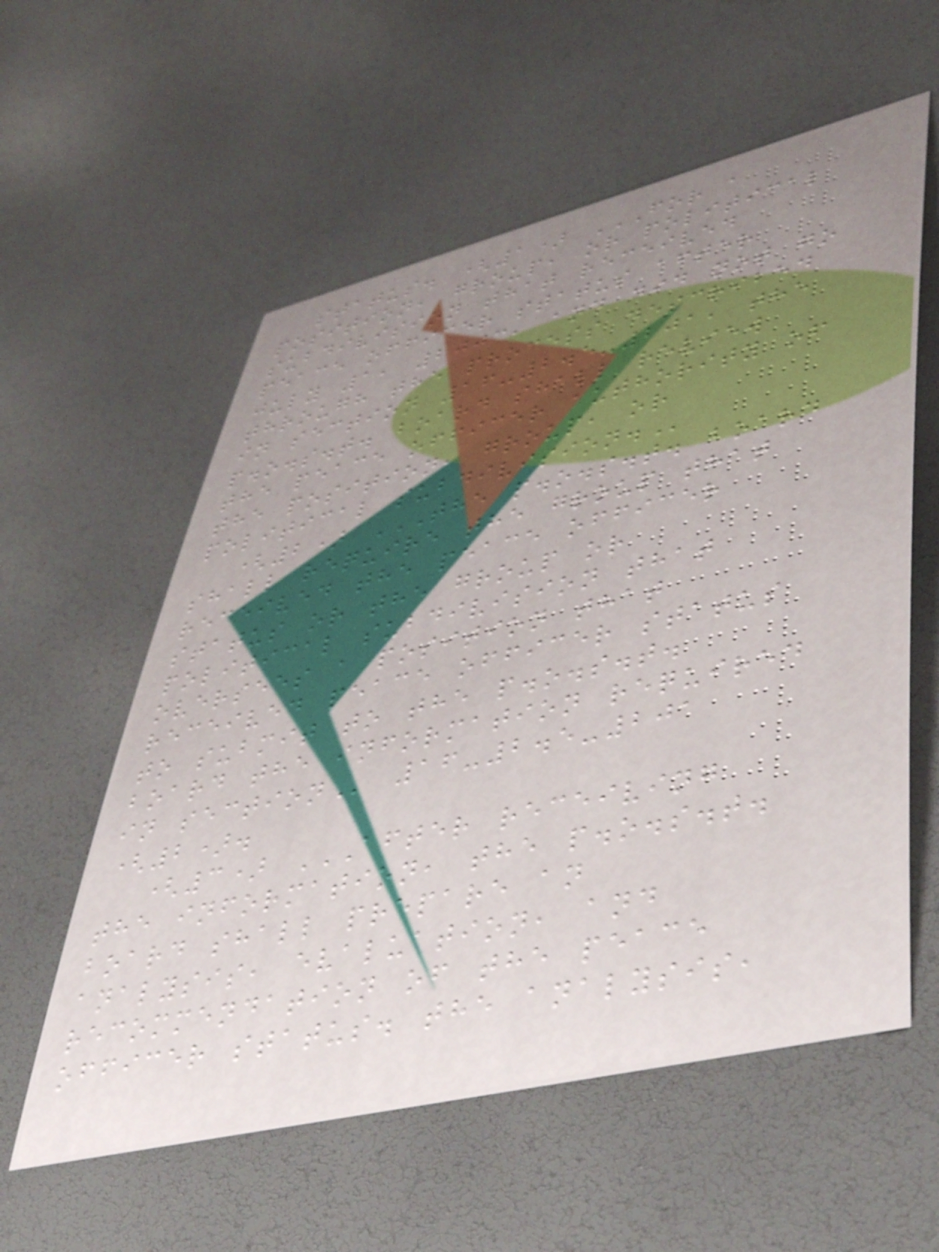status. (1) FOR A
POSITION, GROUP, OR POLITICAL
SUBDIVISION THAT RECEIVED
PEACE OFFICER STATUS AFTER
JULY 1, 2003, AND DID NOT GO
THROUGH THE PROCESS DESCRIBED
IN SECTION 16-2.5-201, THE
P.O.S.T. BOARD SHALL REVIEW
THE PEACE OFFICER AUTHORITY OF
THE POSITION, GROUP, OR
POLITICAL SUBDIVISION.
(2) THE P.O.S.T. BOARD
SHALL REQUIRE THE GROUP THAT
RECEIVED THE PEACE OFFICER
STATUS OR THE GROUP OR
POLITICAL SUBDIVISION THAT
OVERSEES A POSITION THAT
RECEIVED PEACE OFFICER STATUS
TO SUBMIT TO THE P.O.S.T.
BOARD THE INFORMATION REQUIRED
IN SECTION 16-2.5-201
(2).
(3) AFTER RECEIVING
THE INFORMATION, THE P.O.S.T.
BOARD SHALL PREPARE AN
ANALYSIS, EVALUATION, AND
RECOMMENDATION OF THE PEACE
OFFICER STATUS. THE ANALYSIS,
